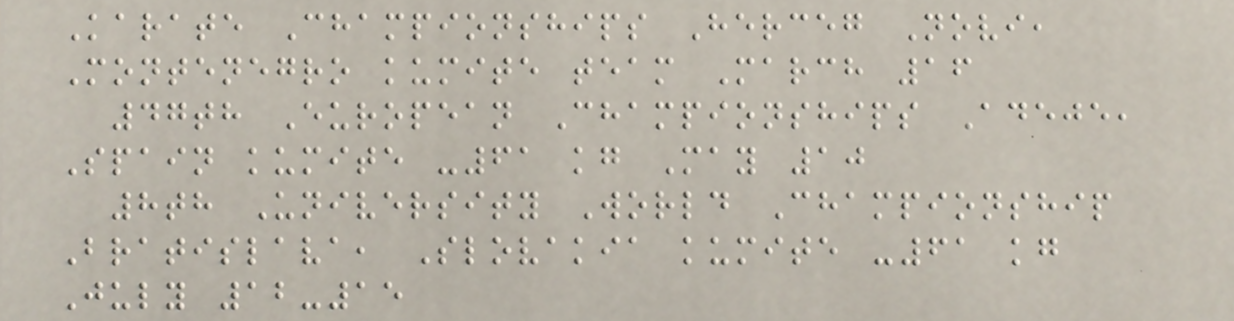Karate Championships Herceg Novi,
Montenegro kumite team March 16
47th European Championships Adeje,
Spain kumite -61 kg May 10
8th University World Championship
Bratislava, Slovakia kumite -61 kg
July 12-15
